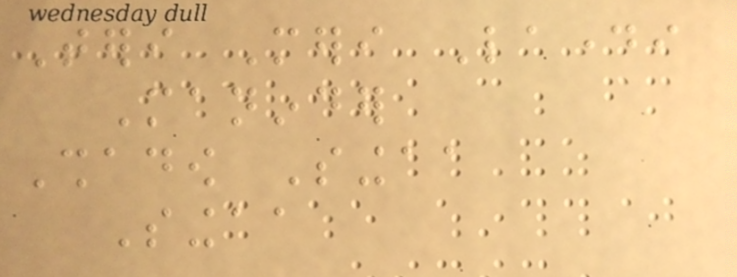Teri Meri Ladayi
Maninder
Shadow Singaa
Singaa
